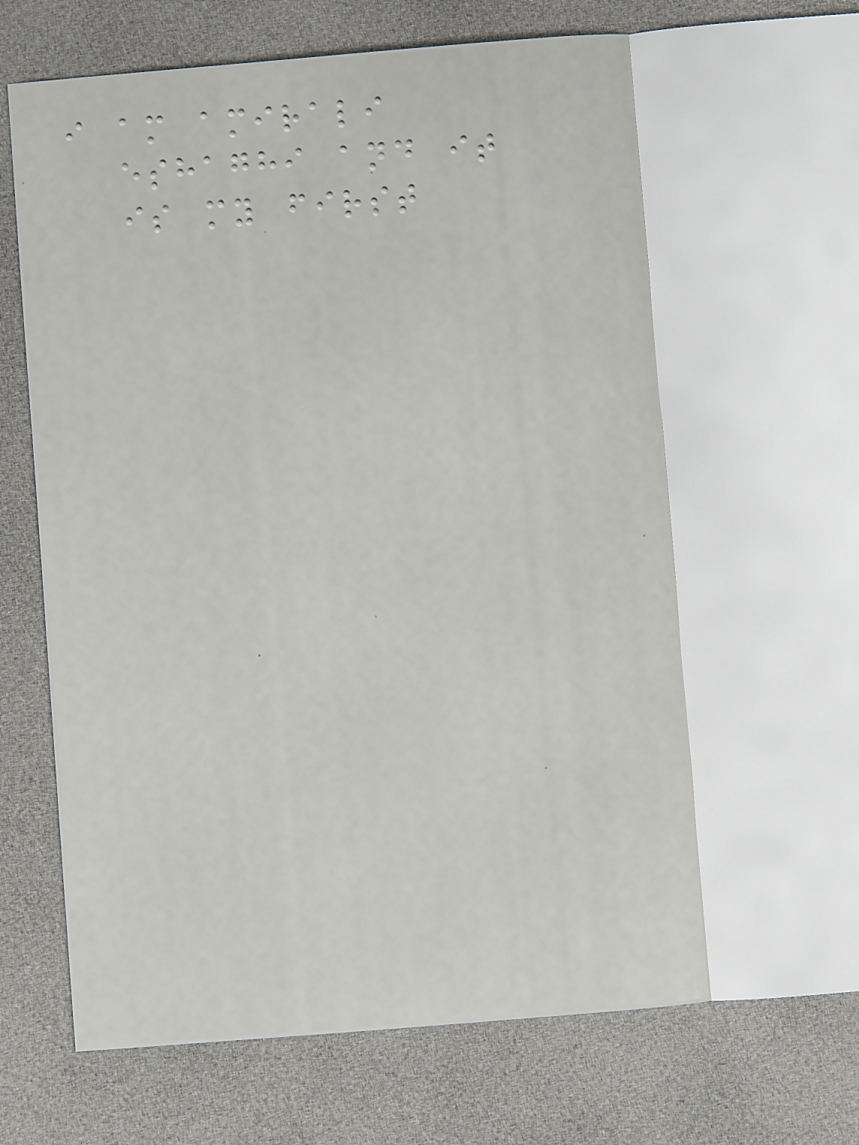i am amirali
eshaghi and it
is my first
